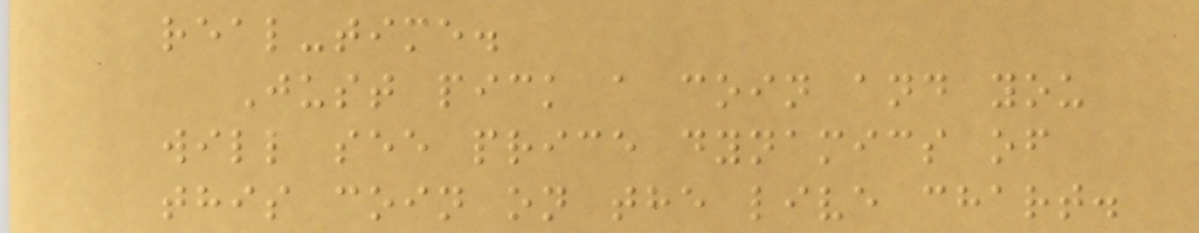real-time.
Just pick a coin and you
will see price dynamics of
this coin on the live chart.
